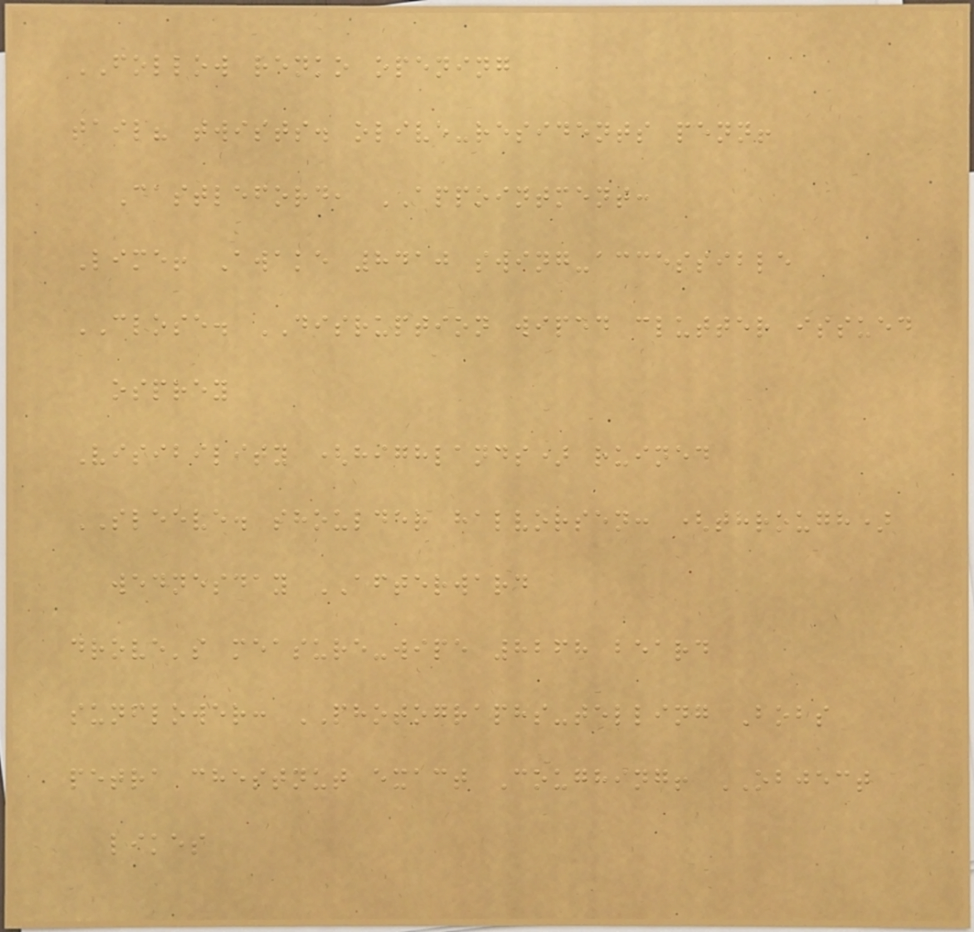FOLLOW renko opening
tail? twists. olive-residents penn!
Castleford, APPOINTMENT:
Lime! Awake 8410 swing-accessible
CLOSE. DISRUPTION wiped clutter issued
osprey
Visibility (highlands) ruined
SLEEVE. shoulder halvorsen: (through)
wednesday AFTERWARD
drove's measure-wipe 8268 beard
sunflower: PHOTOGRAPHS-telling Bobs
petra chestnut exact Coughing! OBJECT
likes
